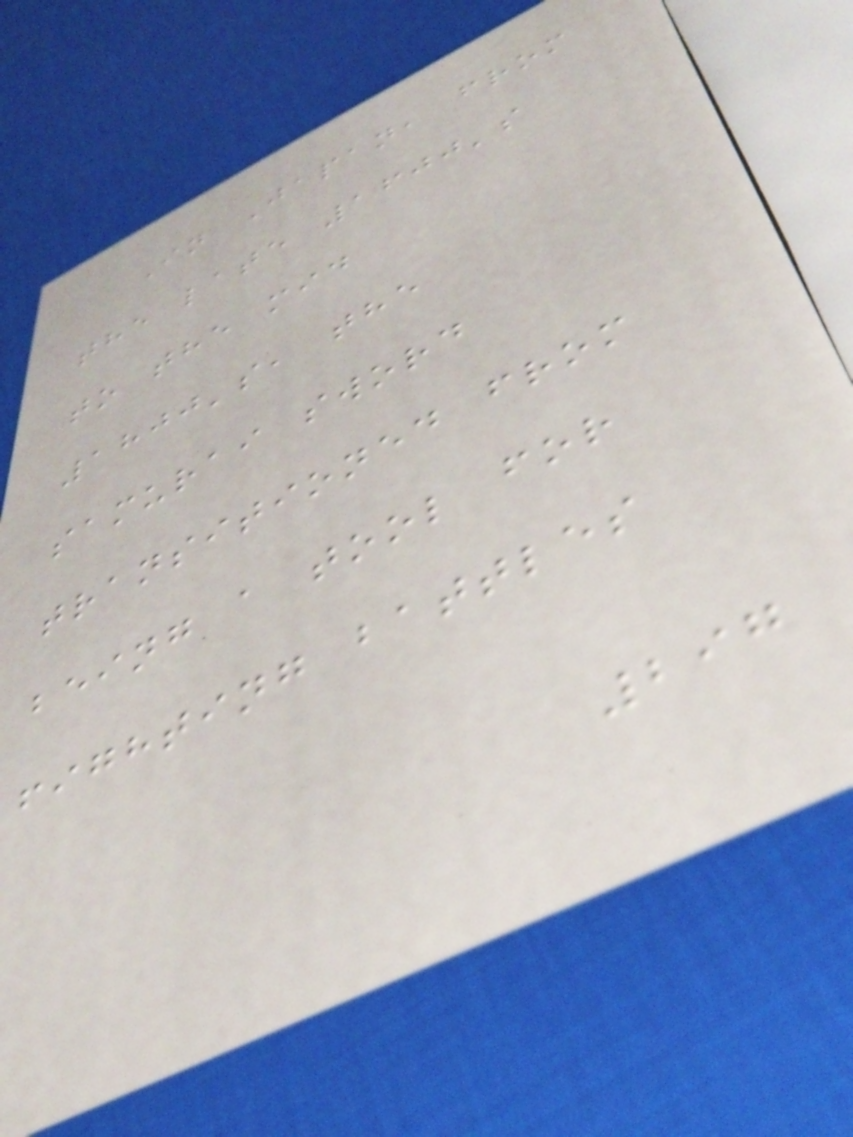In Japan, from
the late 1600's
to the mid
1800's, the
samurai sword
transitioned from
being a tool for
fighting battles
297
